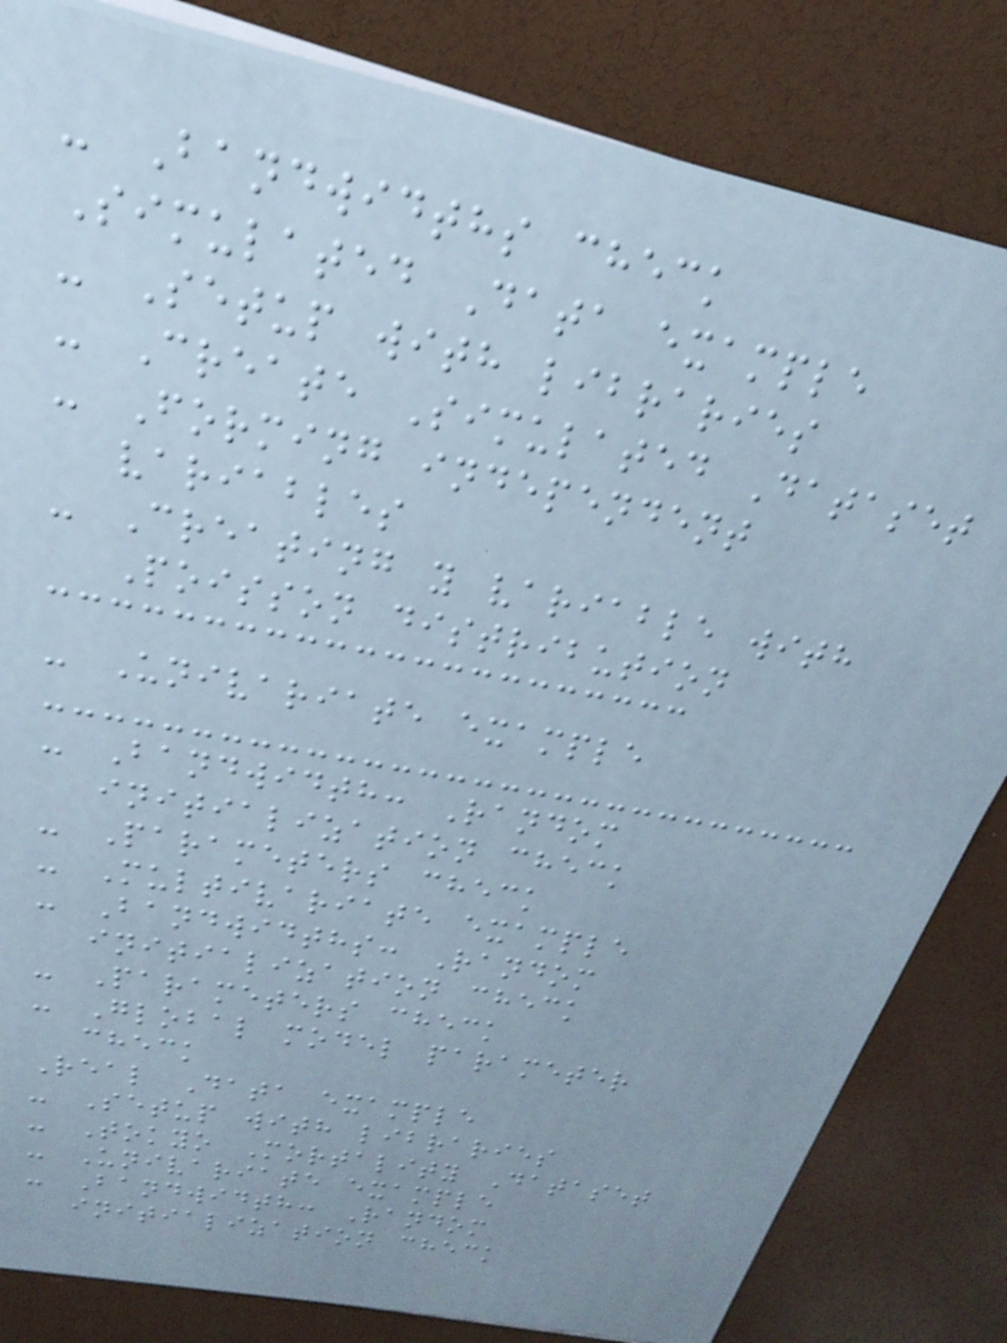- Bandwidths check
Simulated Data example
- Setup with libraries
- Create Simulated Dataset
- Forming independent
variables
- Creating y variable with
Poisson distribution
- Univariate example
- Bandwidth: Random
initialization check
- Parameters check
- Multivariate example
- Bandwidths: Random
initialization check
- Parameters check
- Global model parameter
check
Real Data example
- Setup with libraries
- Tokyo Mortality Dataset
- Univariate example
- Bandwidth: Random
initialization check
